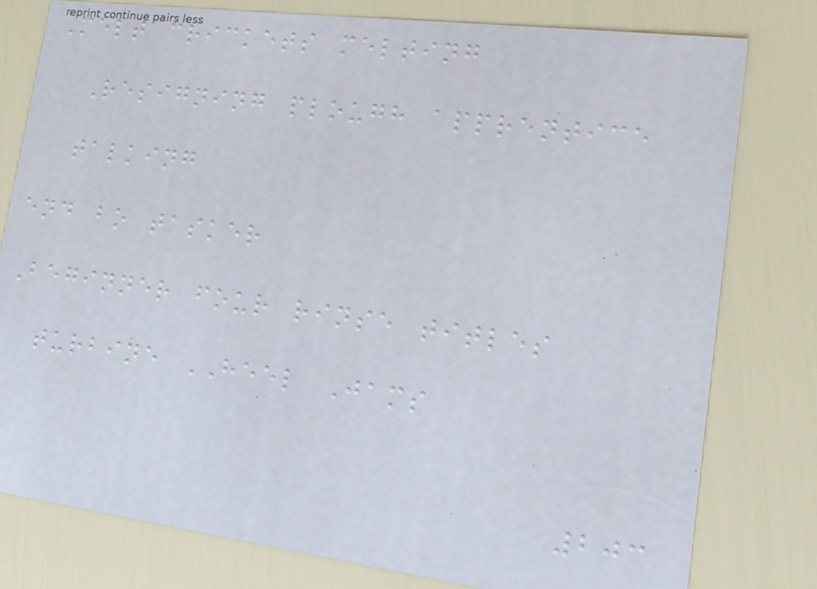Melt crickets melting
Resigning plough apprentice
talking
end bo tasker
Beginner four rinse titles
turbine HEEL Jams
203
